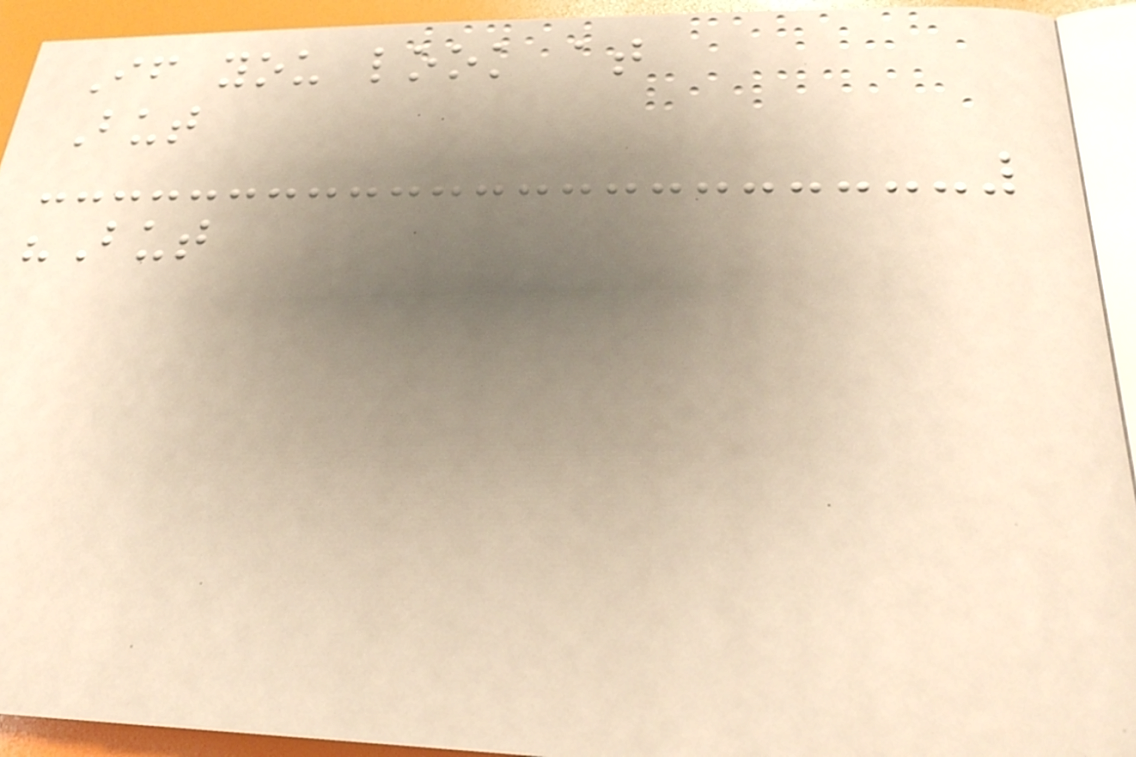If you look at
But
"But
